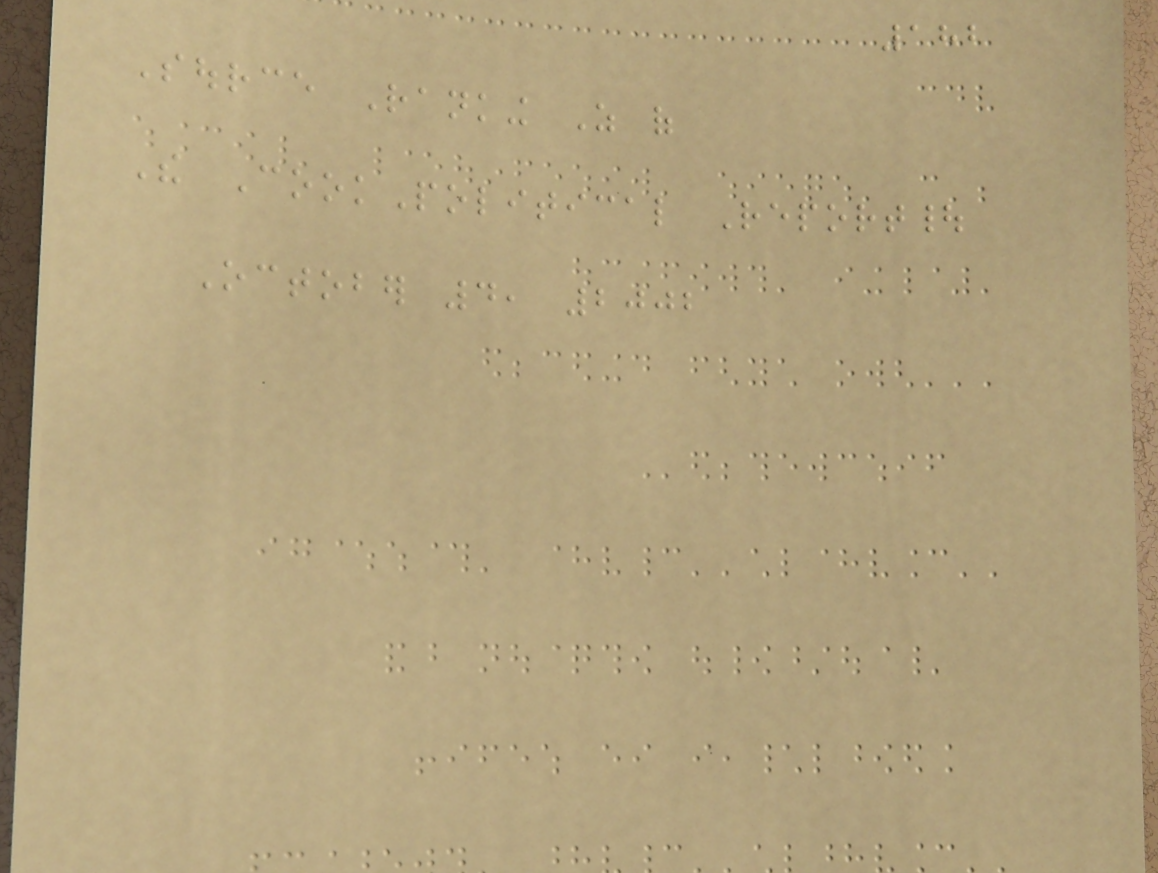182
Source Ranking As of
The CookPolitical Report|
October 4, 2002
